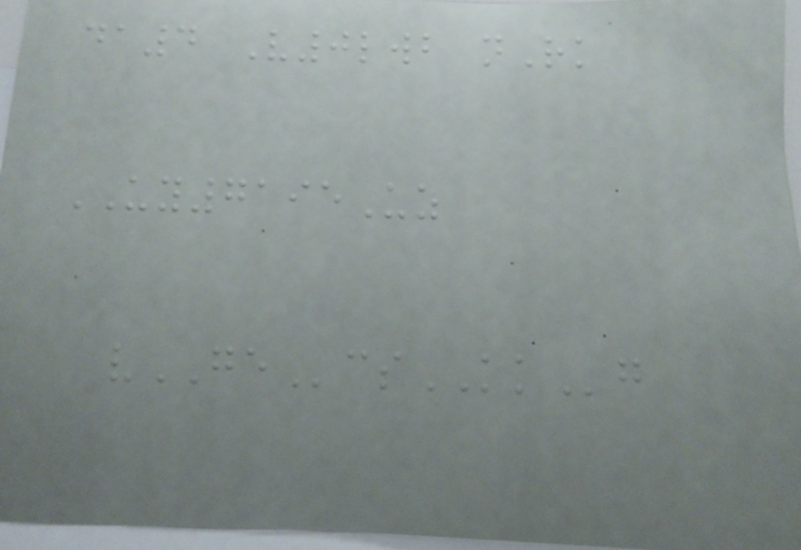da4 V0lwb nRk
UY7195Uz
vGEcsKKg
